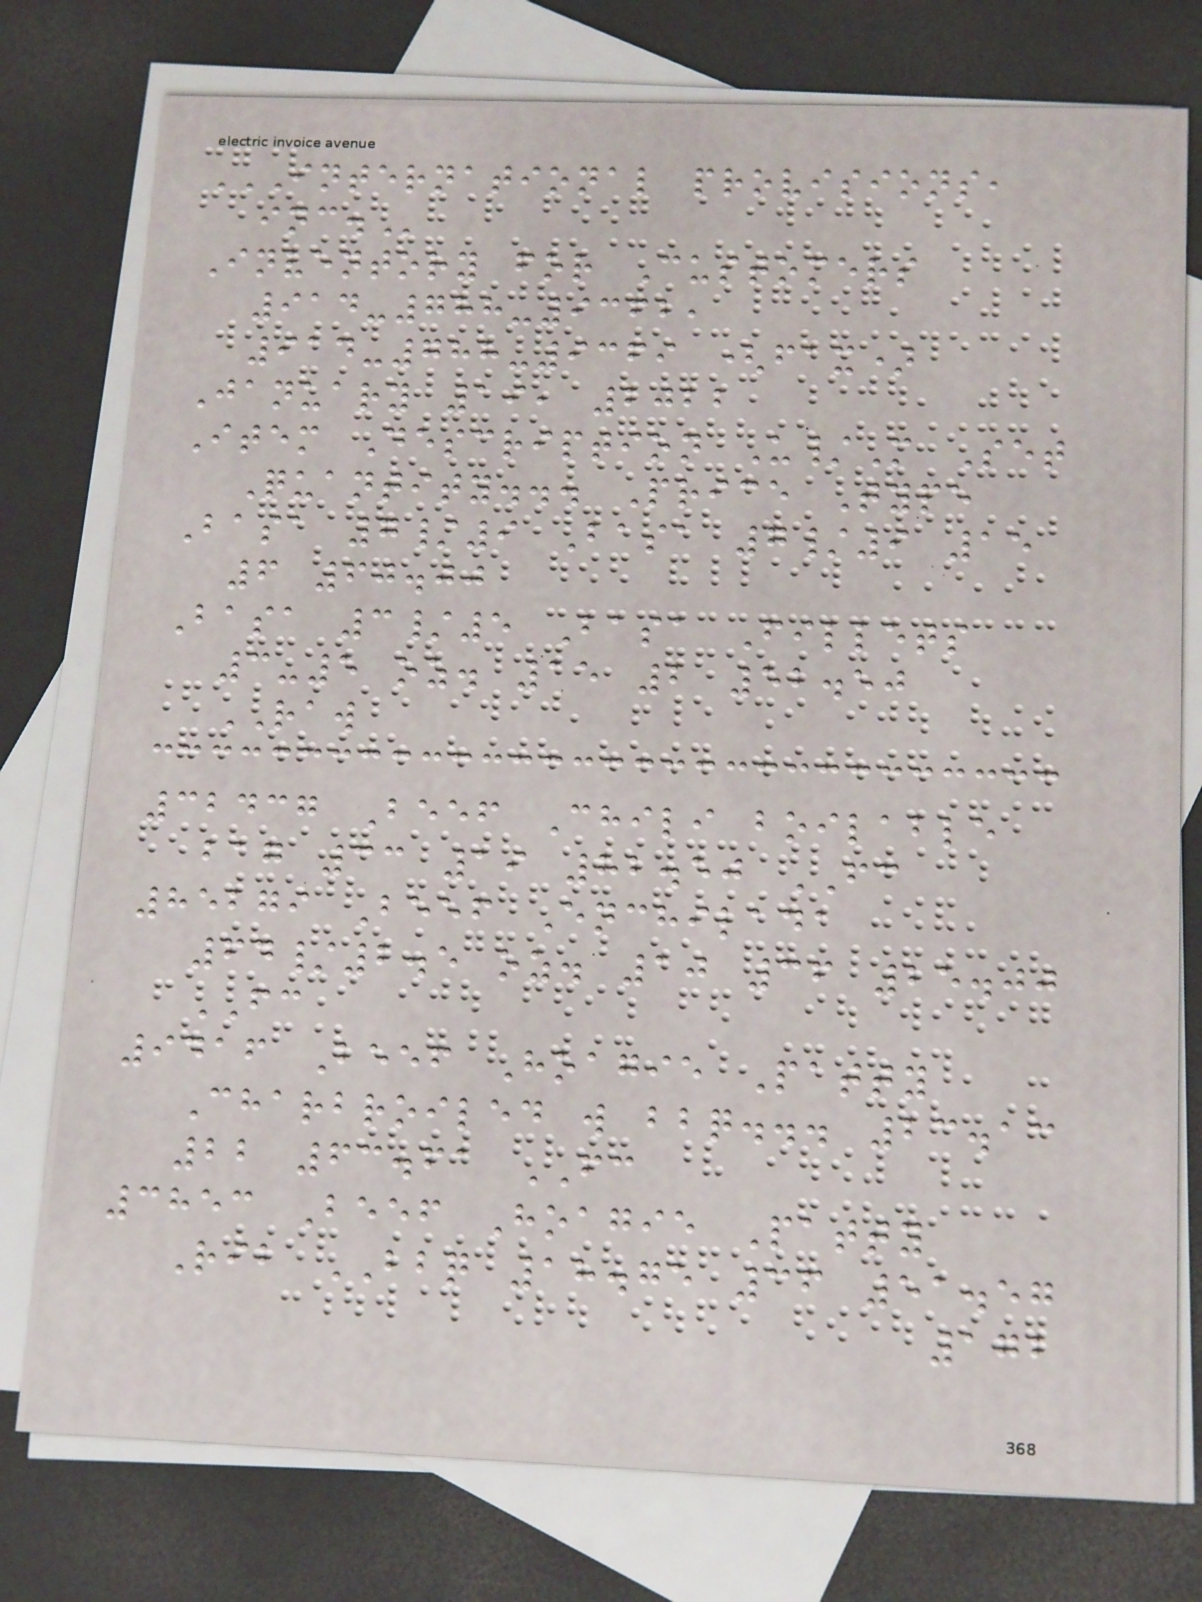INTERNATIONAL PROVISIONS,
INC.
Inventory for Customers
914-788-9362,
914-788-9369 (fax)
January 19, 2022
Item Description U/M Set
Quantity... Price Type
Basa 7/9 Basa 7/9 15
6 60.00
Basa 3/5 Basa Fillets
3-5 oz. 15 2 52.50
RAW
32437 Beef Chili boilable
bag 33 19 82.50 FC
85279 Beef Enchilada
64/2.5 oz. 10 36 25.00
FC
9416 Beef Hoagie Patty
Charbroiled w bbq... 23.13
22 63.61 FC
3853 Beef Hoagie Patty
Rib BBQ 18.75 36 51.57
172
